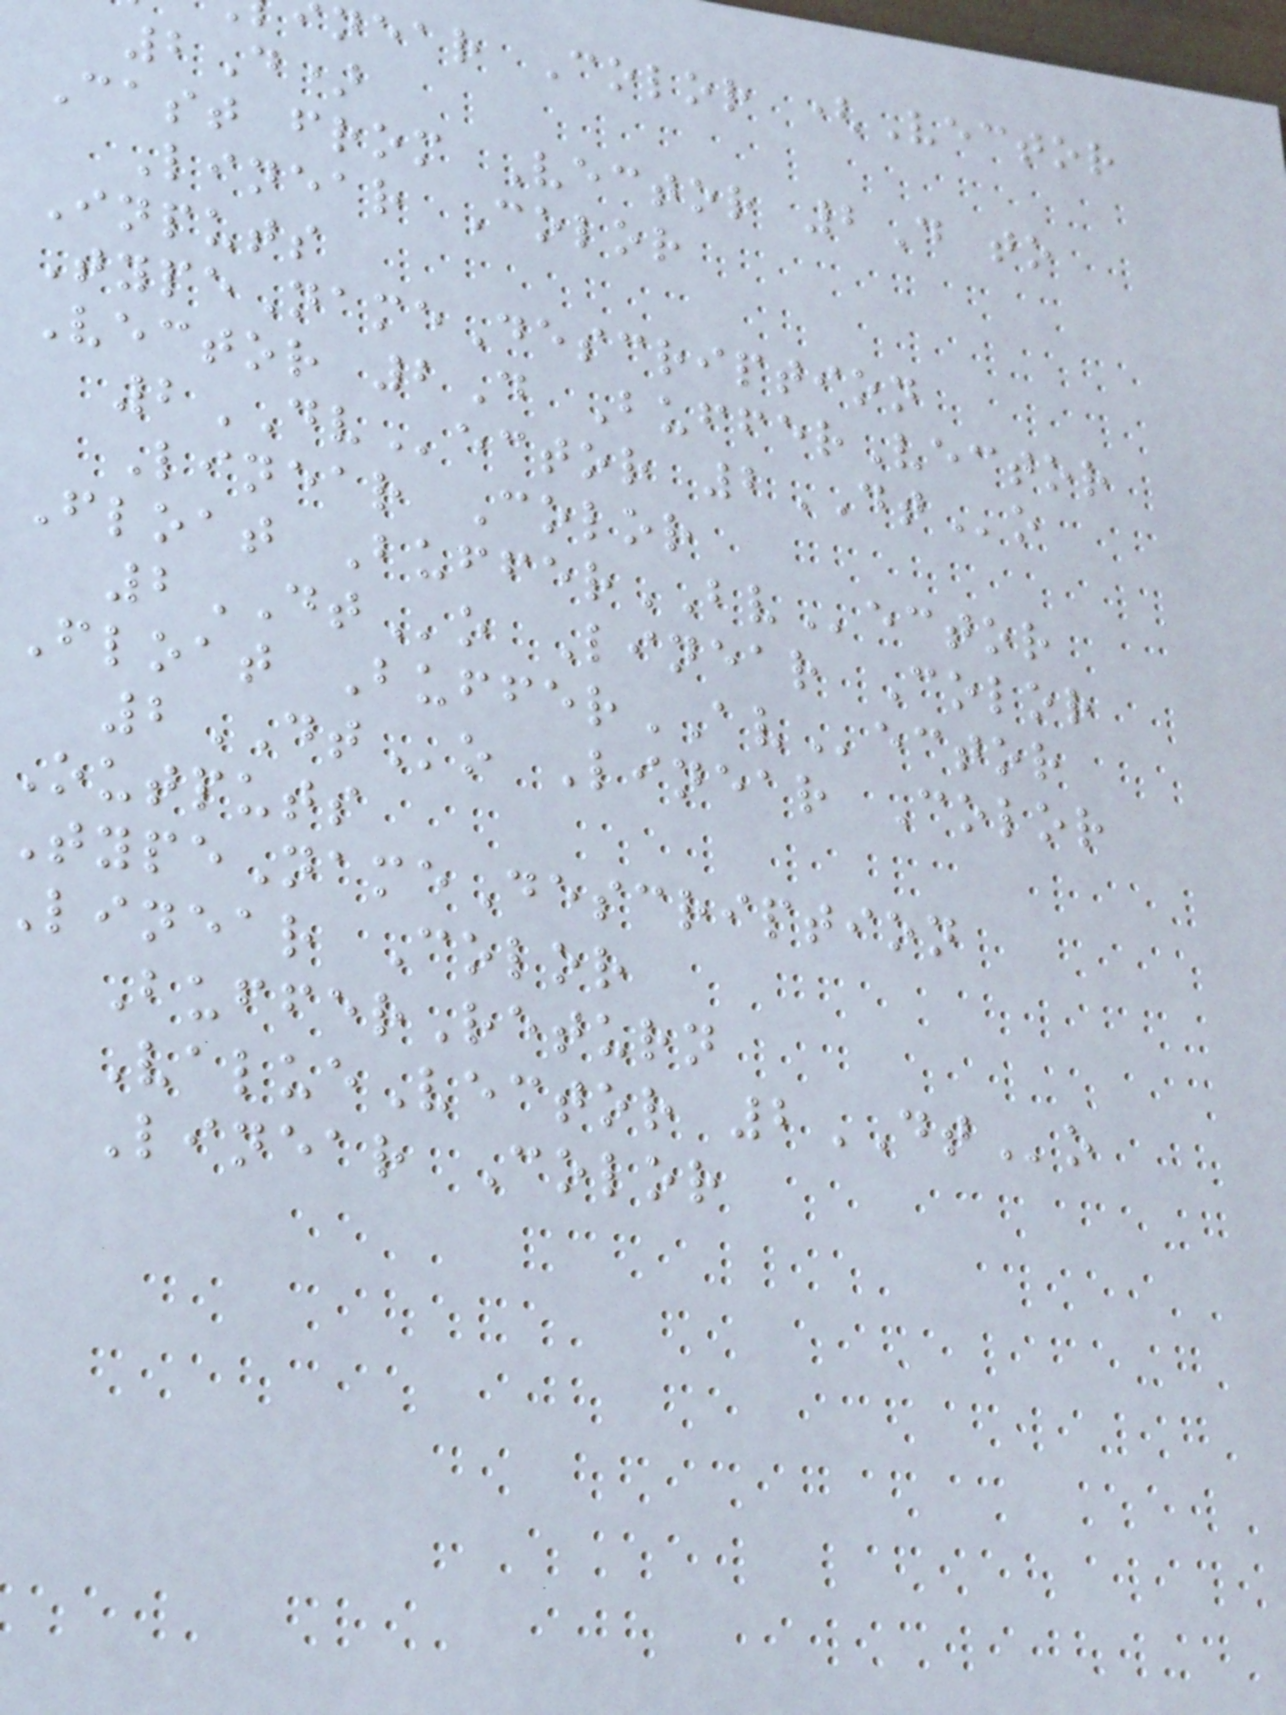near Color (Vector
2D)
Cast from Vector 2D to
Linear Color
Inputs
TypeNameDescription
Vector 2D BufferVector
2DVector 2DTo
Linear Color
Float BufferBVector
2DTo Linear Color
Float BufferAVector
2DTo Linear Color
Outputs
TypeNameDescription
linear Color
BufferReturn
ValueVector 2DTo
Linear Color
